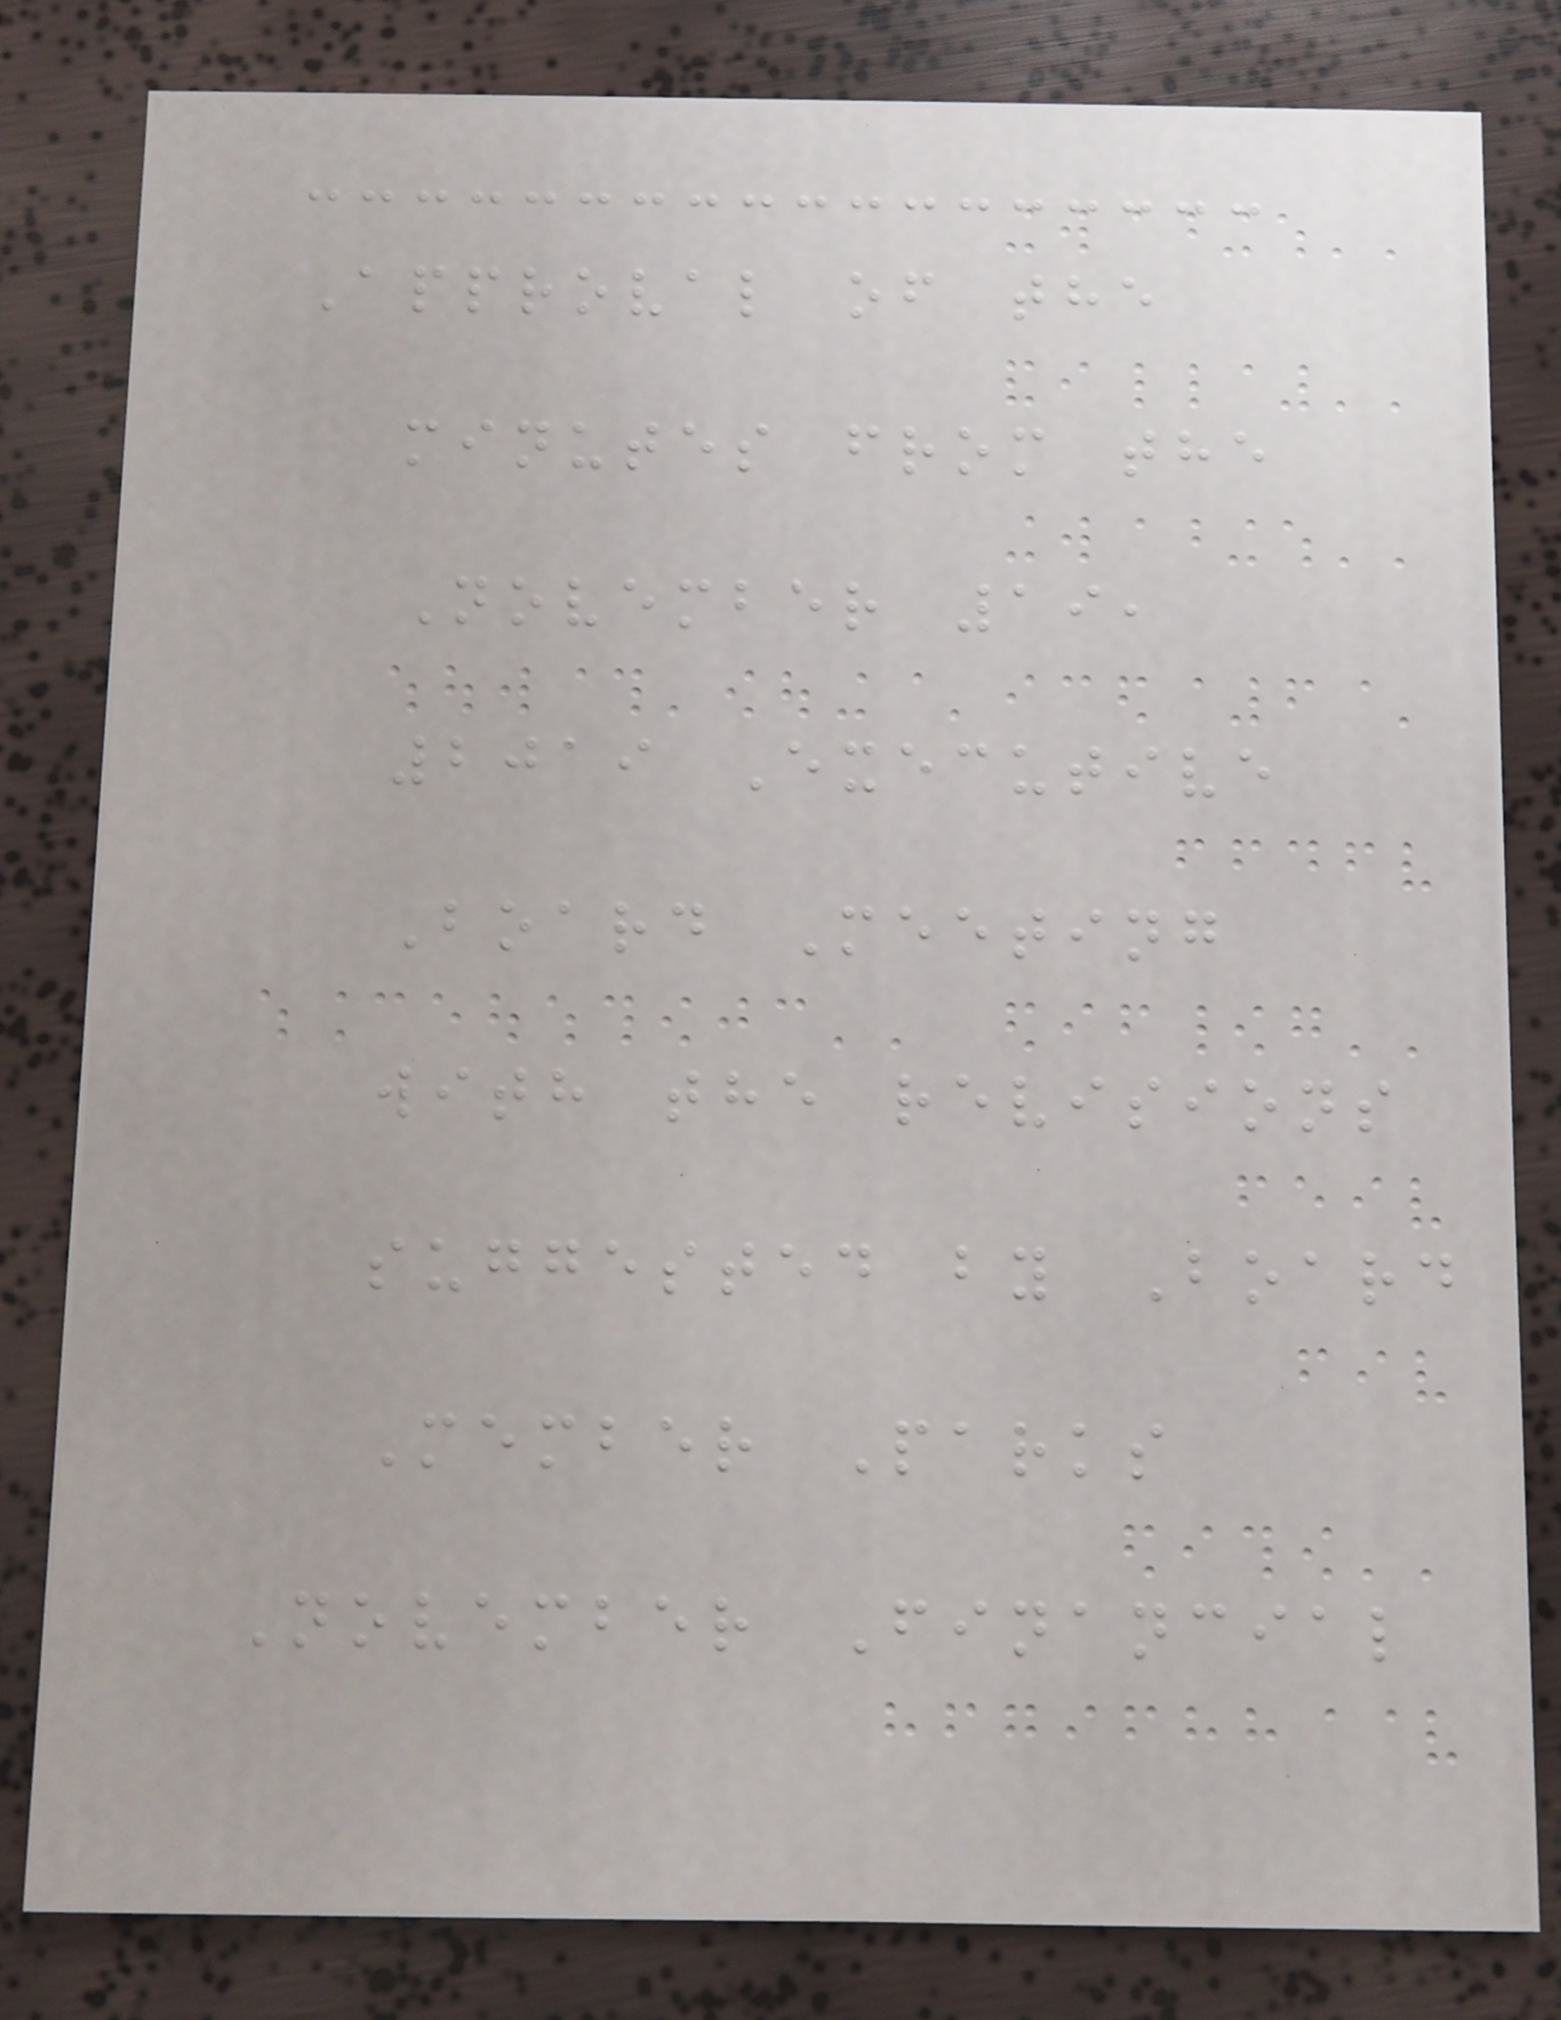Approval of the
minutes from the
November 19,
2019 Executive
Board Meeting
with the revisions
suggested by Board
Member Parks
November Financial
